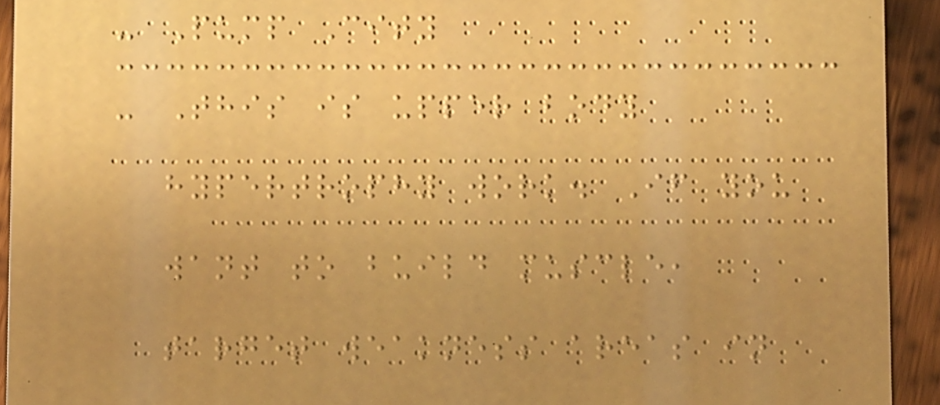- Pump City
- This is upper body
hypertrophy work. If you
want to build muscle,
target weakness areas in
